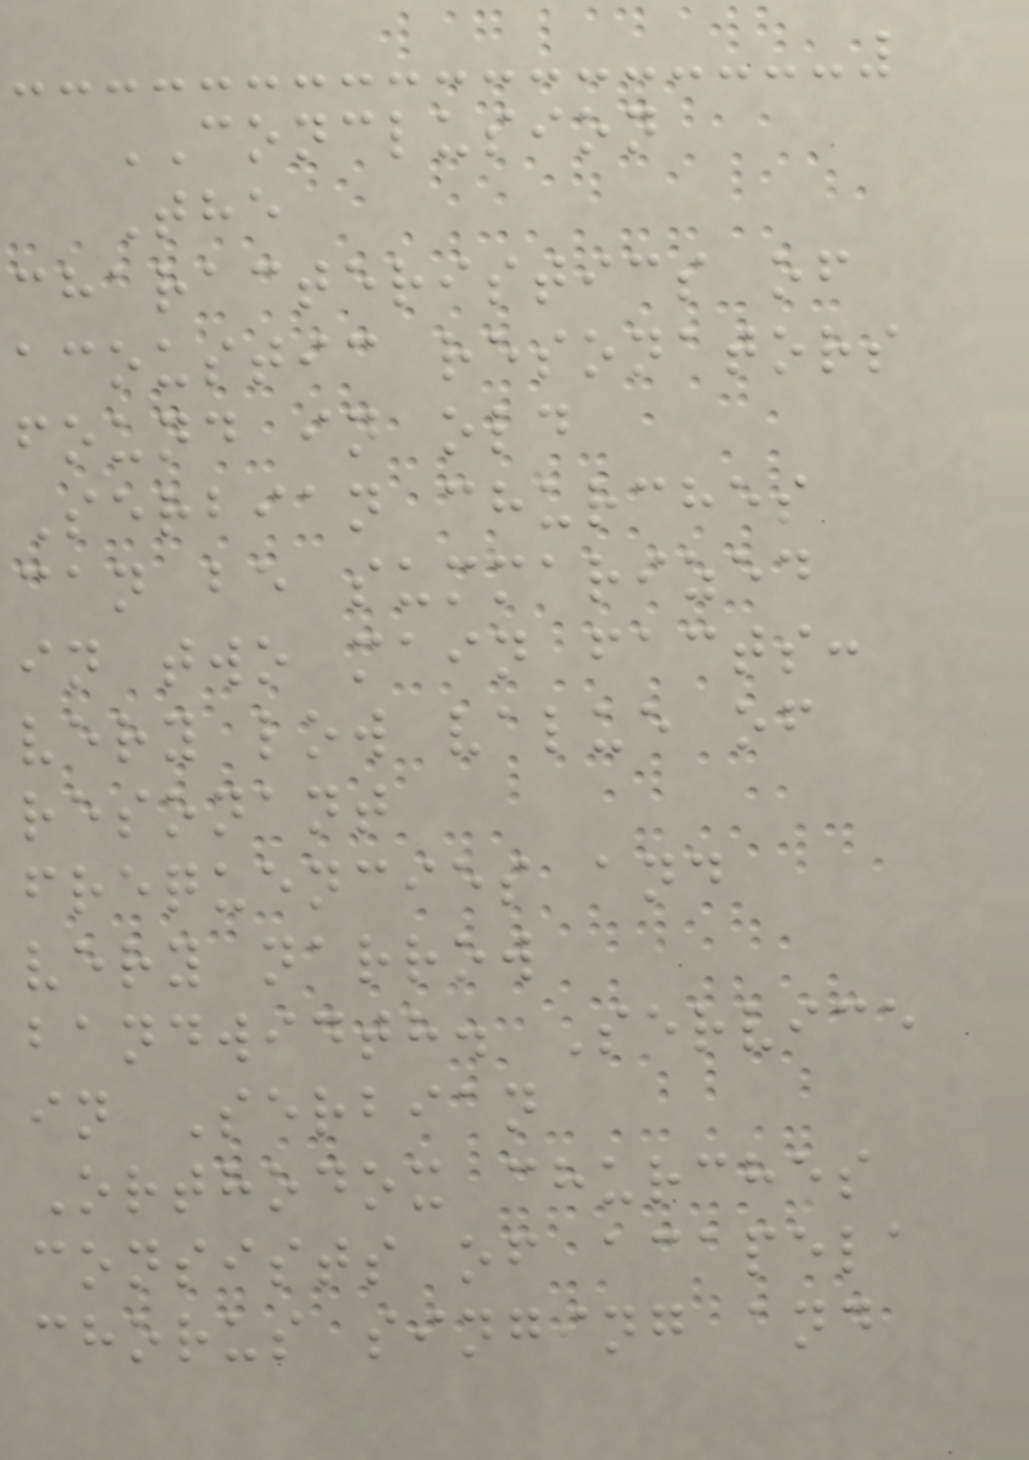CONCLUSION
The
characteristics of
acoustic resonators
found in old
Serbian churches
can be summarized
in two main facts:
very low value of
resonant
frequencies and
very narrow
bandwidth. Service
in Serbian
Orthodox churches
consists of acapela
chorus singing and
